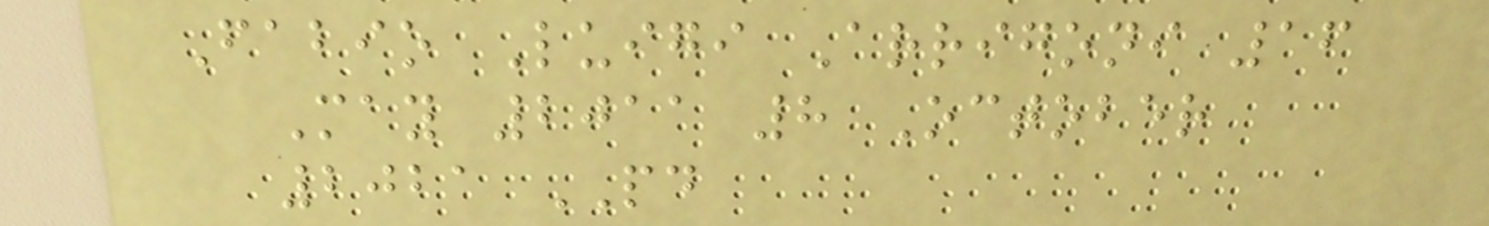Fabio Luigi Arrigoni 16
May 2011 8 October
2021 PD
